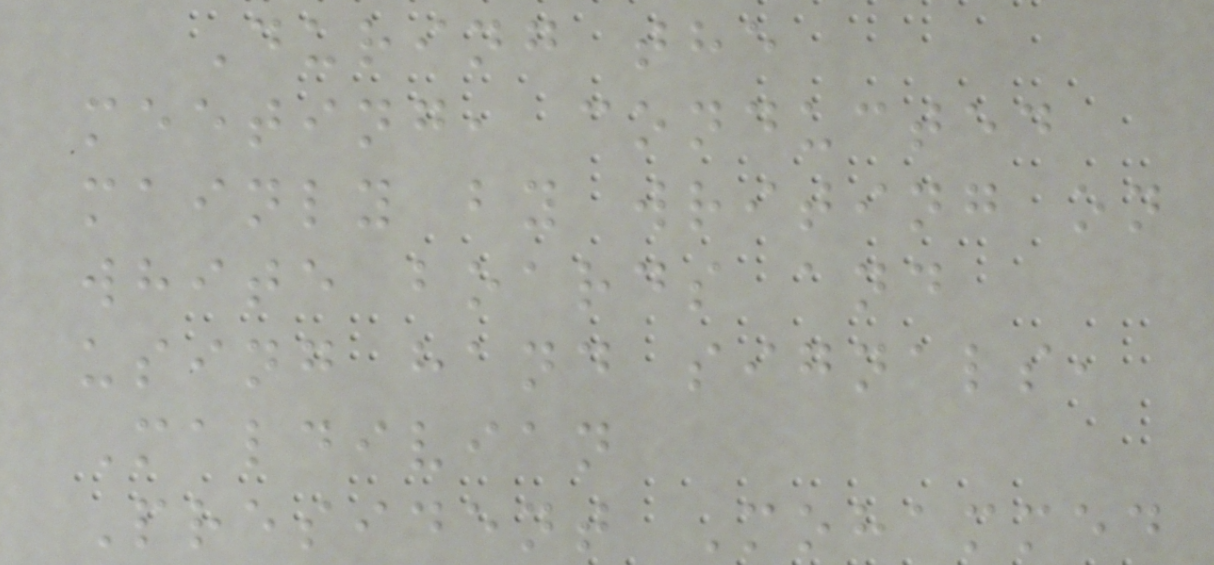During the
meeting, conducted
mainly by writing on
white boards and
using hand signals,
Maldivian
President Mohammed
